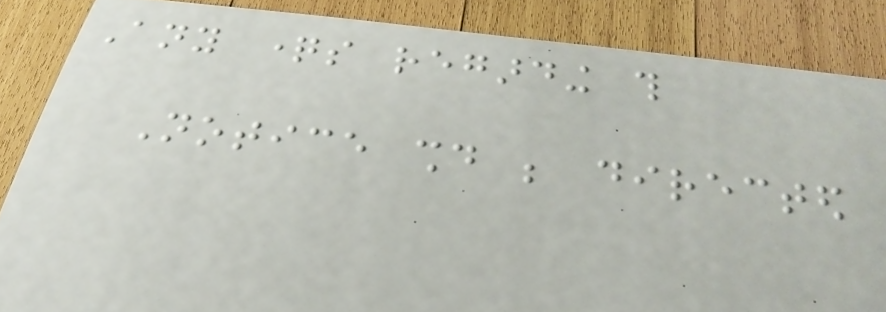Any questions regarding this
Notice should be directed
